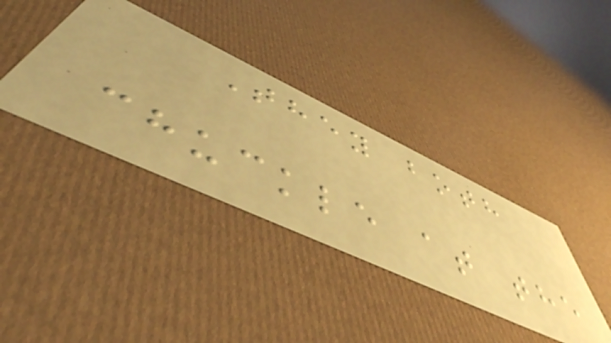They both
chuckle at the
